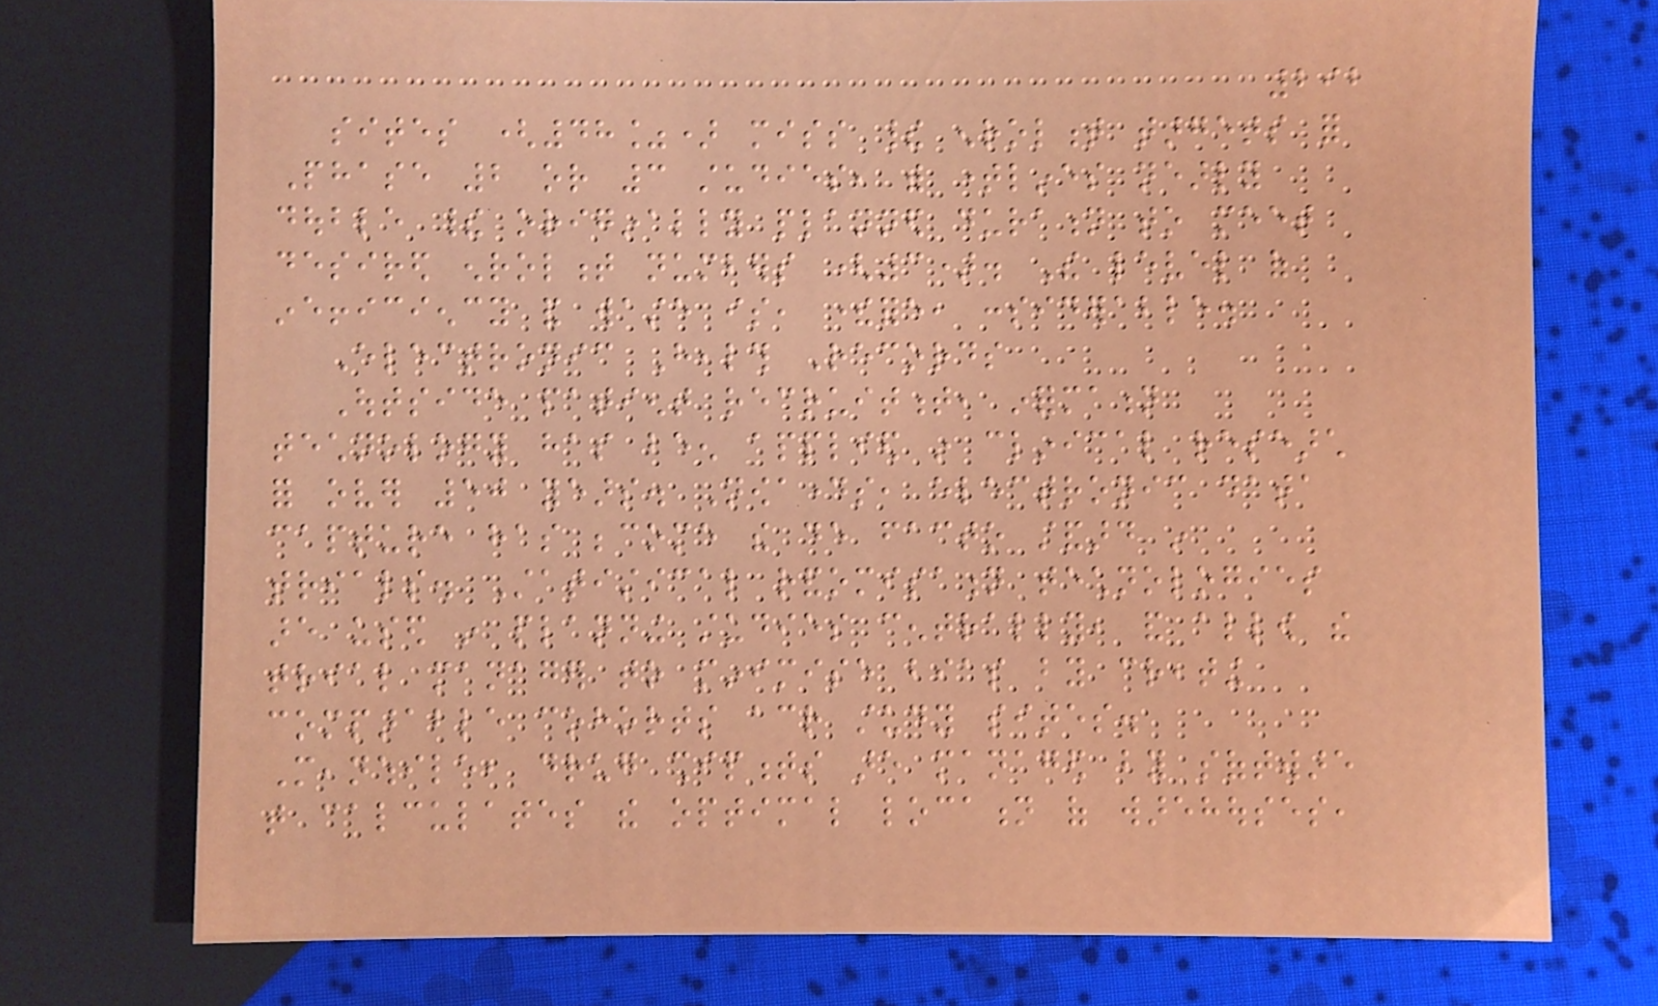292
sites (48%) miss their enrolment targets for
Phase 2 or 3 studies, with timelines nearly
double their originally planned duration to meet
desired enrolment numbers (3). The level of
inefficiency and waste is, therefore, considerable.
Electronic Health Records
Outside patient recruitment, information
technology has been applied in clinical research
for over 50 years. Nowadays, electronic data
capture has become the de facto standard in
trials. Statistical randomisation technologies
are used in planning studies centrally, and allow the
trial manager to minimise bias by creating
comparable cohorts across study sites.
Meanwhile, drug shipments are managed by software
that calculates the optimal location of warehouses,
